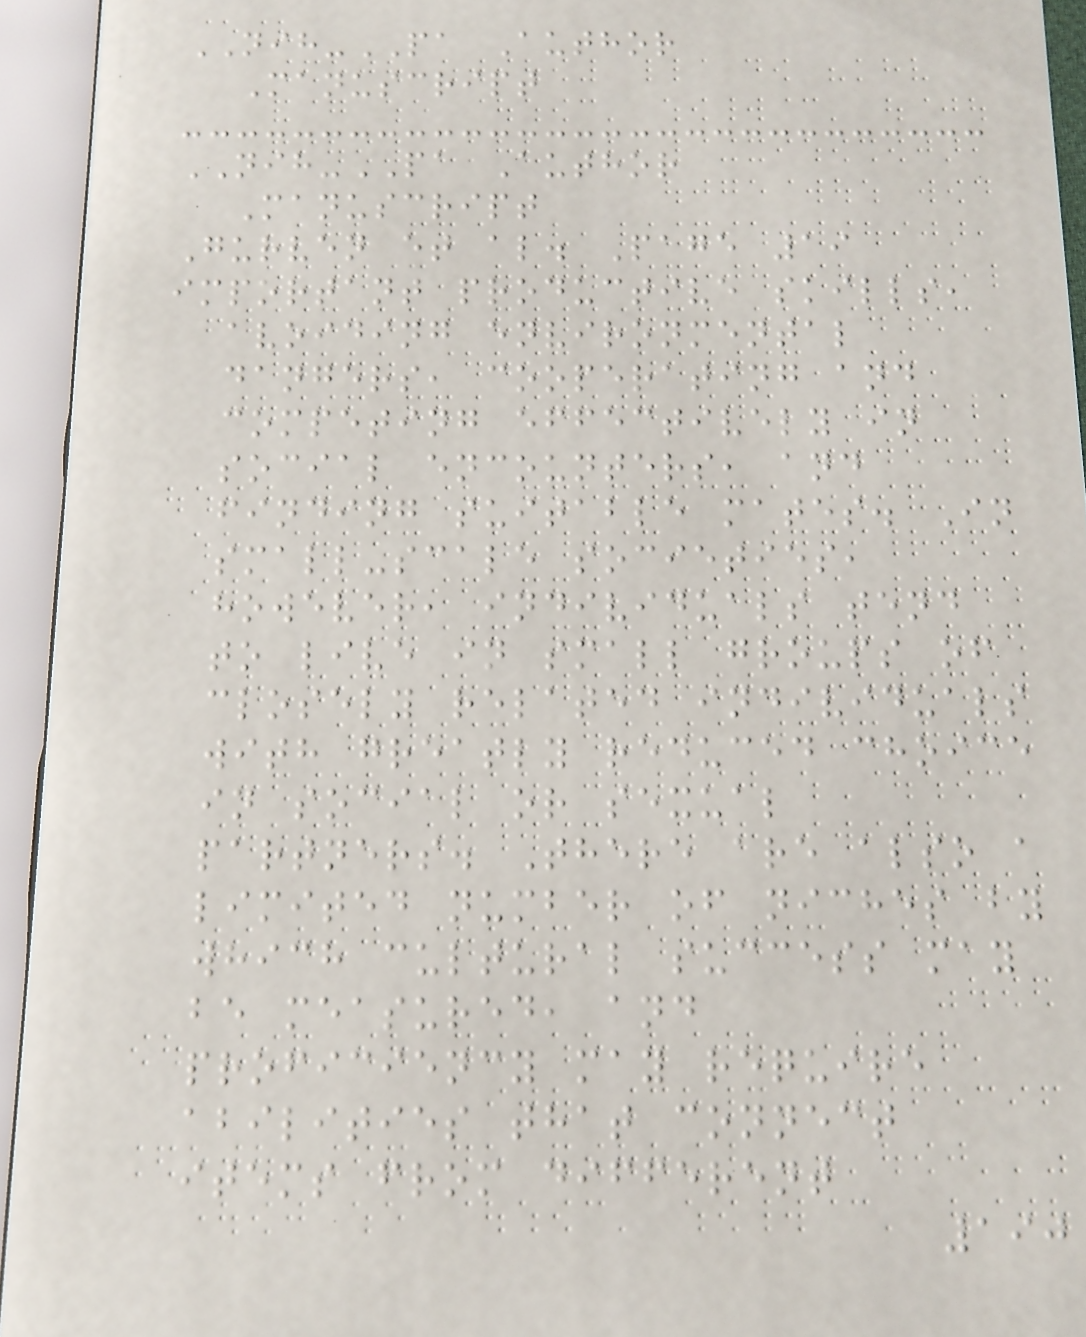NIH-PA Author
Manuscript
NIH-PA Author
Manuscript
Gurven et al. Page 19
important productive skills,
avoiding environmental
dangers, cooperating and
competing effectively in
social encounters, and
finding suitable mates. In
small-scale societies,
however, individuals tend
to live in small groups of
closely related individuals
with greatly reduced choice
in social or sexual
partners. There are also a
limited number of niches by
which cultural success may
be measured, and
proficiency may require
abilities that connect
items from different
190
